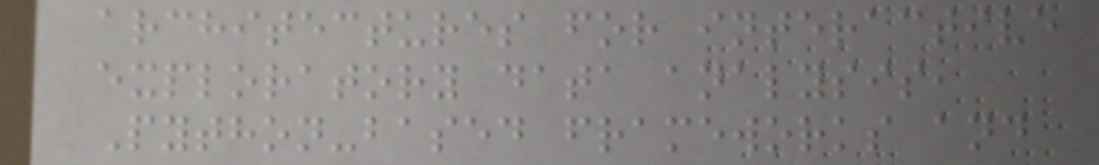architectures for interactive
exploratory data analysis,
Python-based frameworks and
